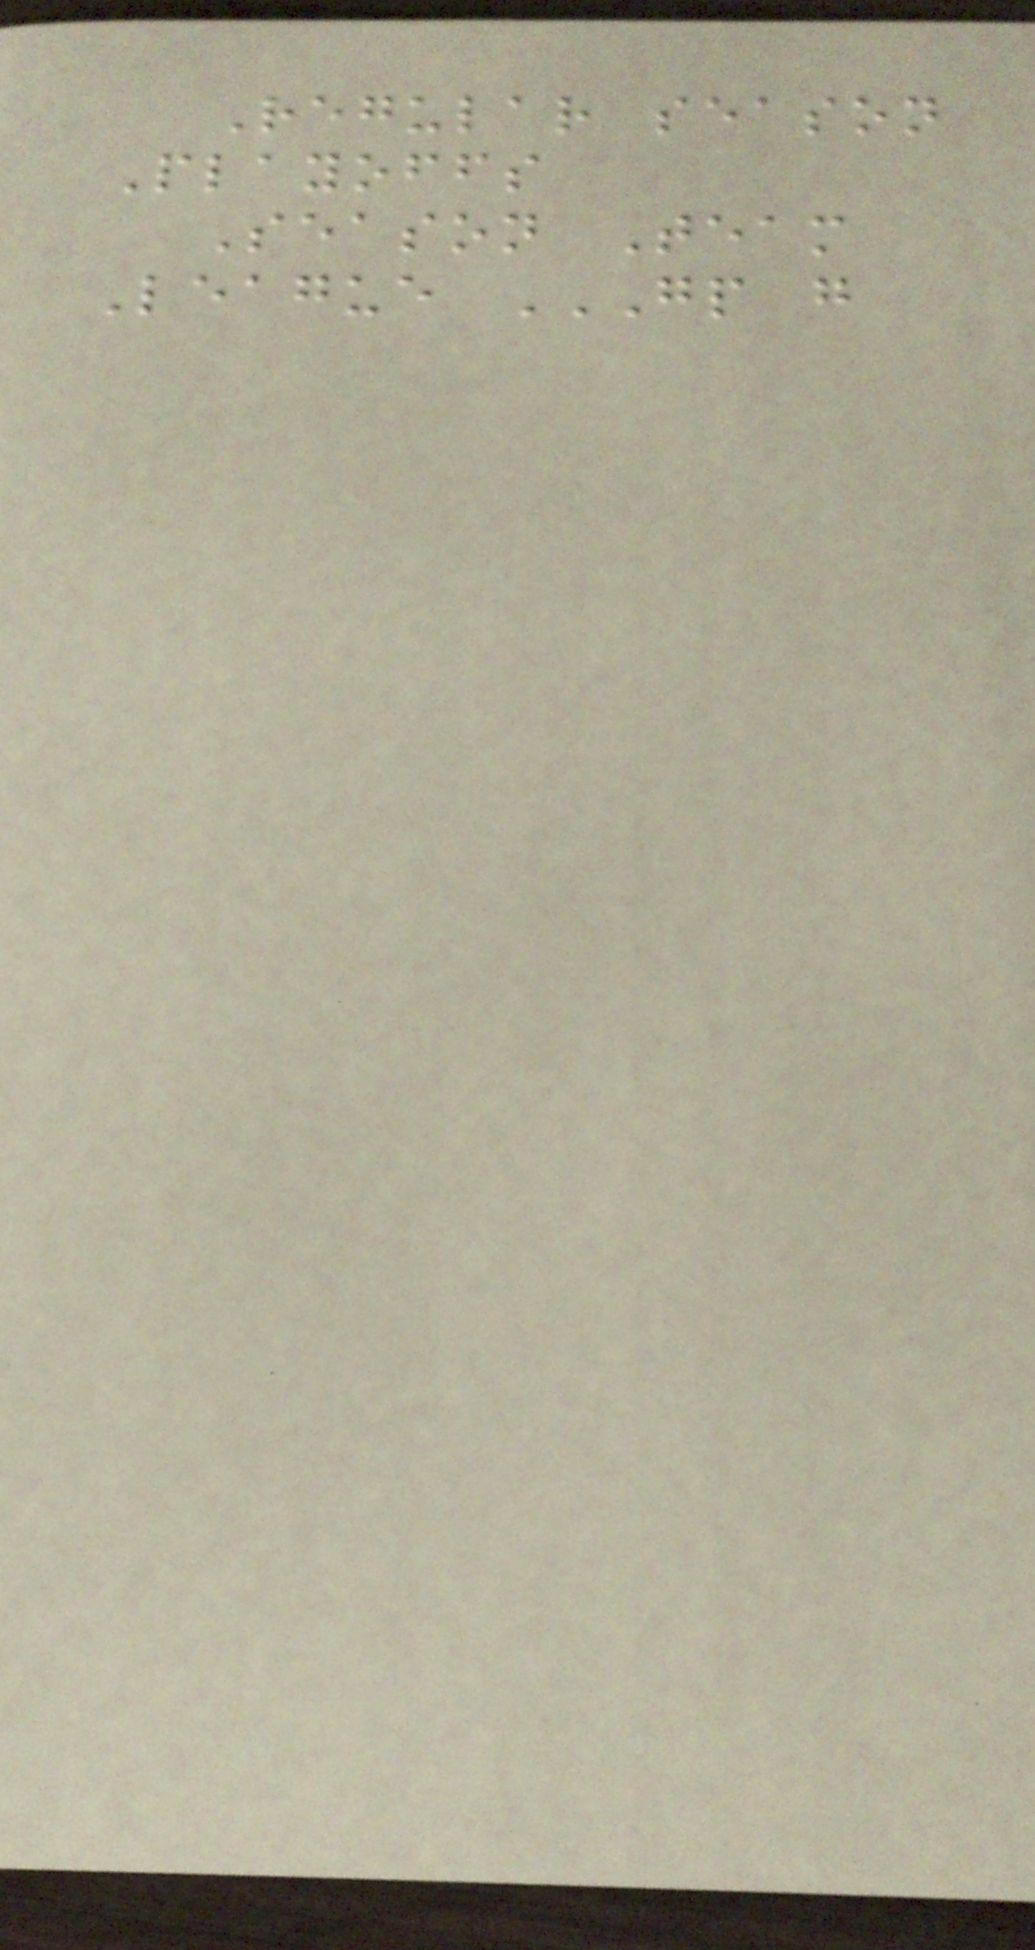Regular season
Playoffs
Season Team
League GP G
